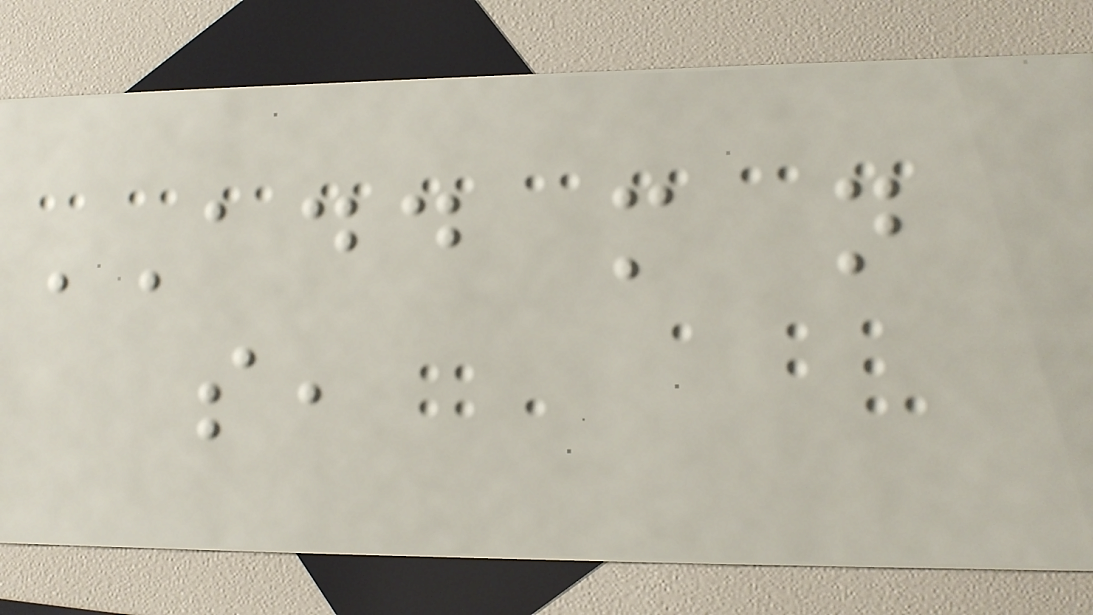ADD m n
s,
